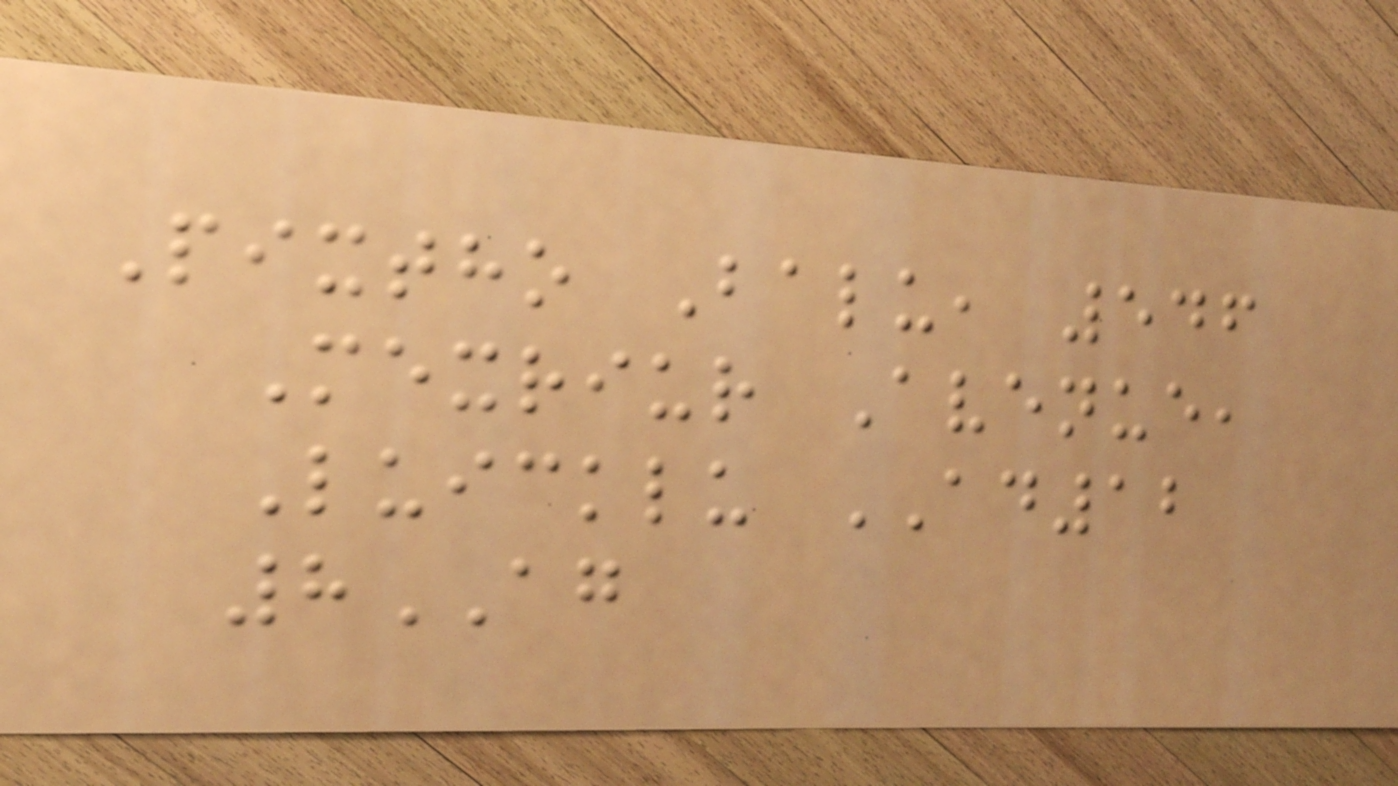Pixtho Balu, 546
Mexriur Avenue,
Luicklu AD12
8AG
